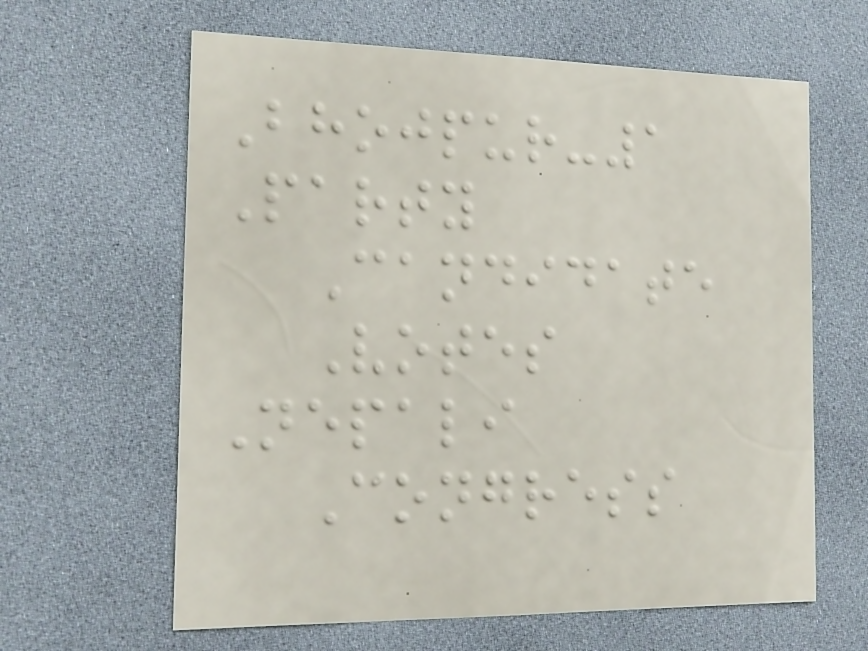Bhojpur-1
Party
Candidate
Votes
Nepali
Congress
